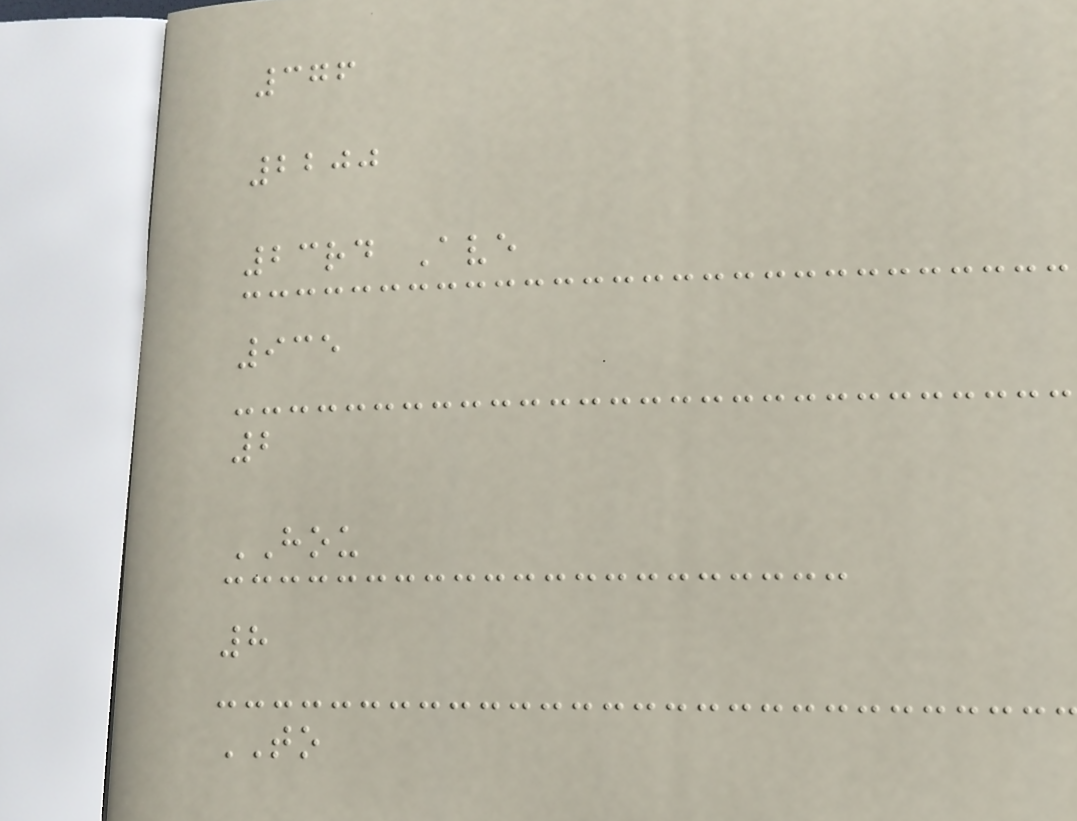376
2200
23rd Ave
935
2
HOU
8
TO
